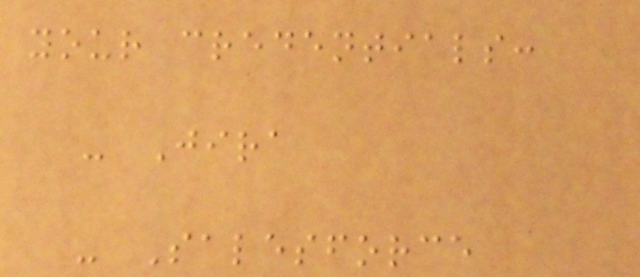your credentials:
- Jira
- Salesforce
